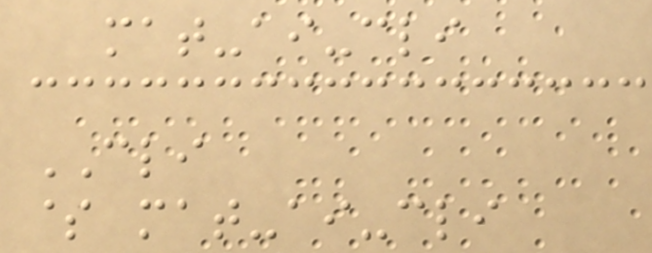mat-ai-cli
CLI
$ mat-ai-cli
